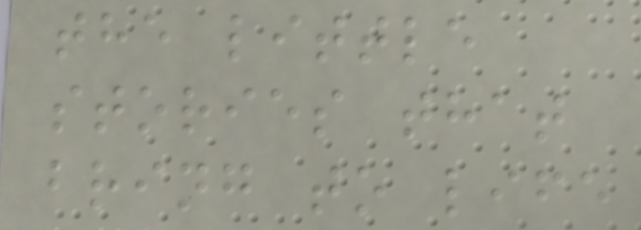the little
stories that
bring to life
